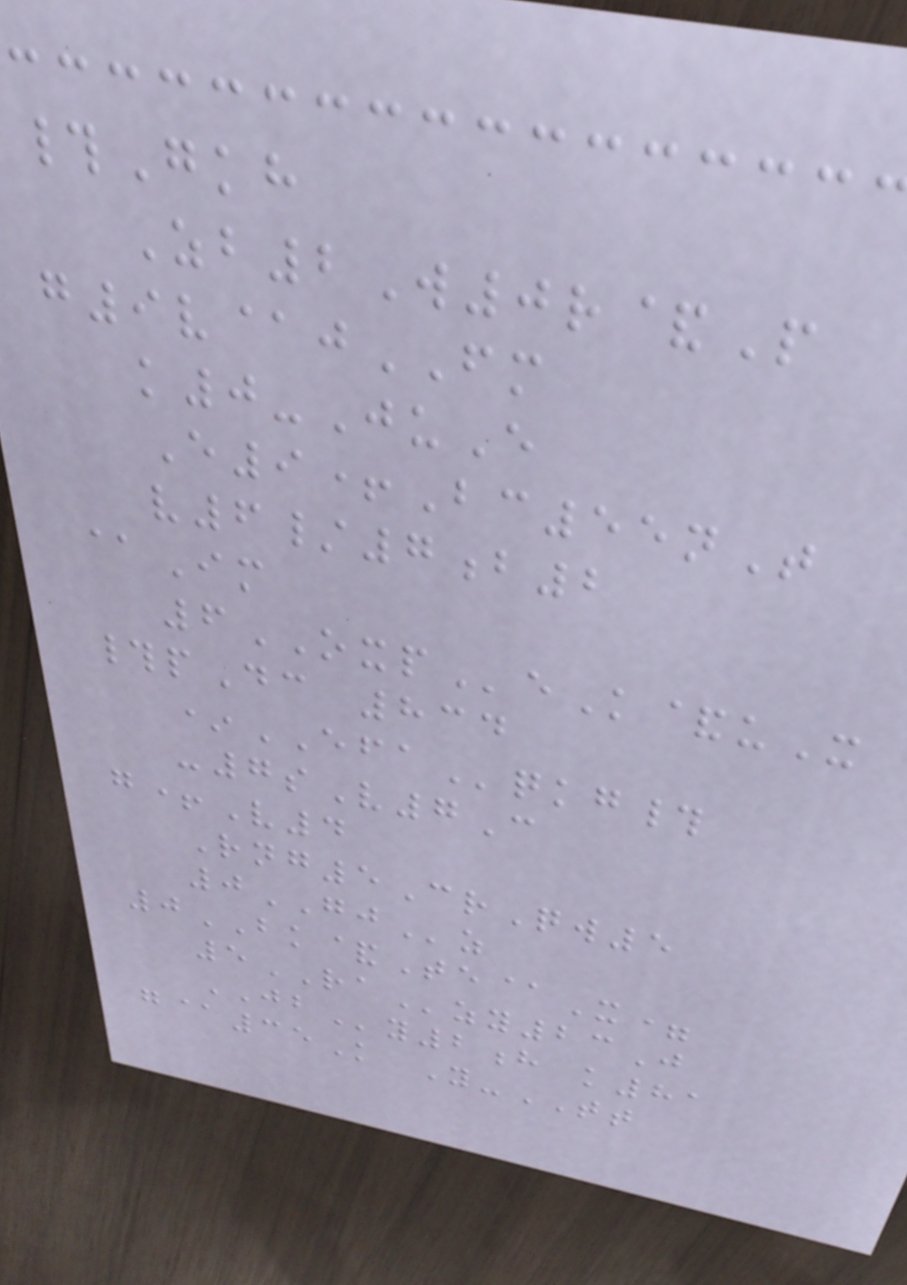#Gkh
Zb2W0r&P
g9v@jFM
k0-JuE
E9+Bc55nT
v6/7b2
@Im
6OXPeK&uX
#pDc 834
*EFAqkg#
-7sV7C
g+V4
Rng5CrQw5
0GJz
0BK&Te@X=
5RAzy23J
JBy2h k81
g@35K Y-TT
